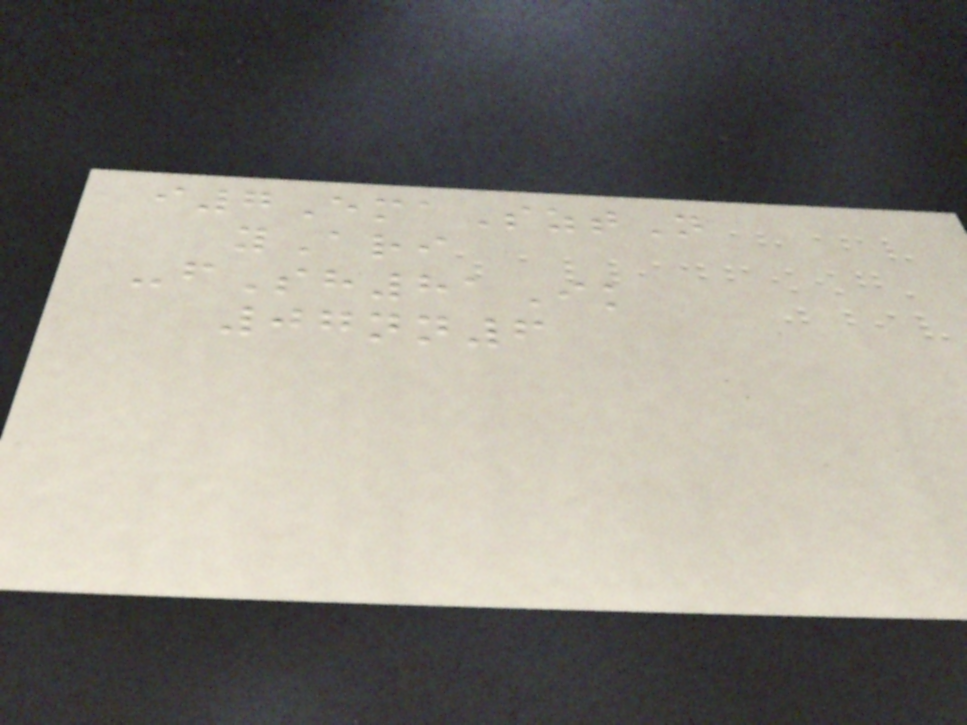i7EmaSztN
yAri
-fSh81Ik
07nn6
